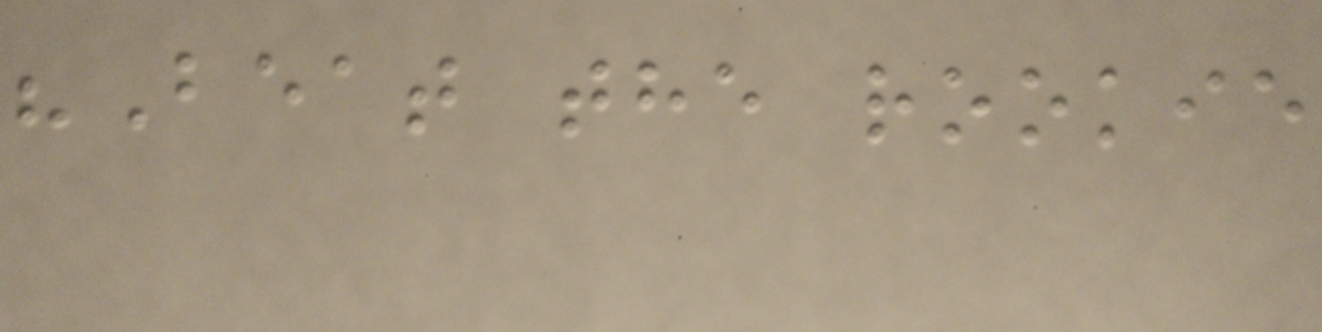"Beat the rookie
